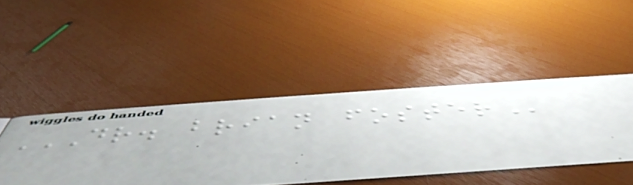DR. BRIAN FOSTER
